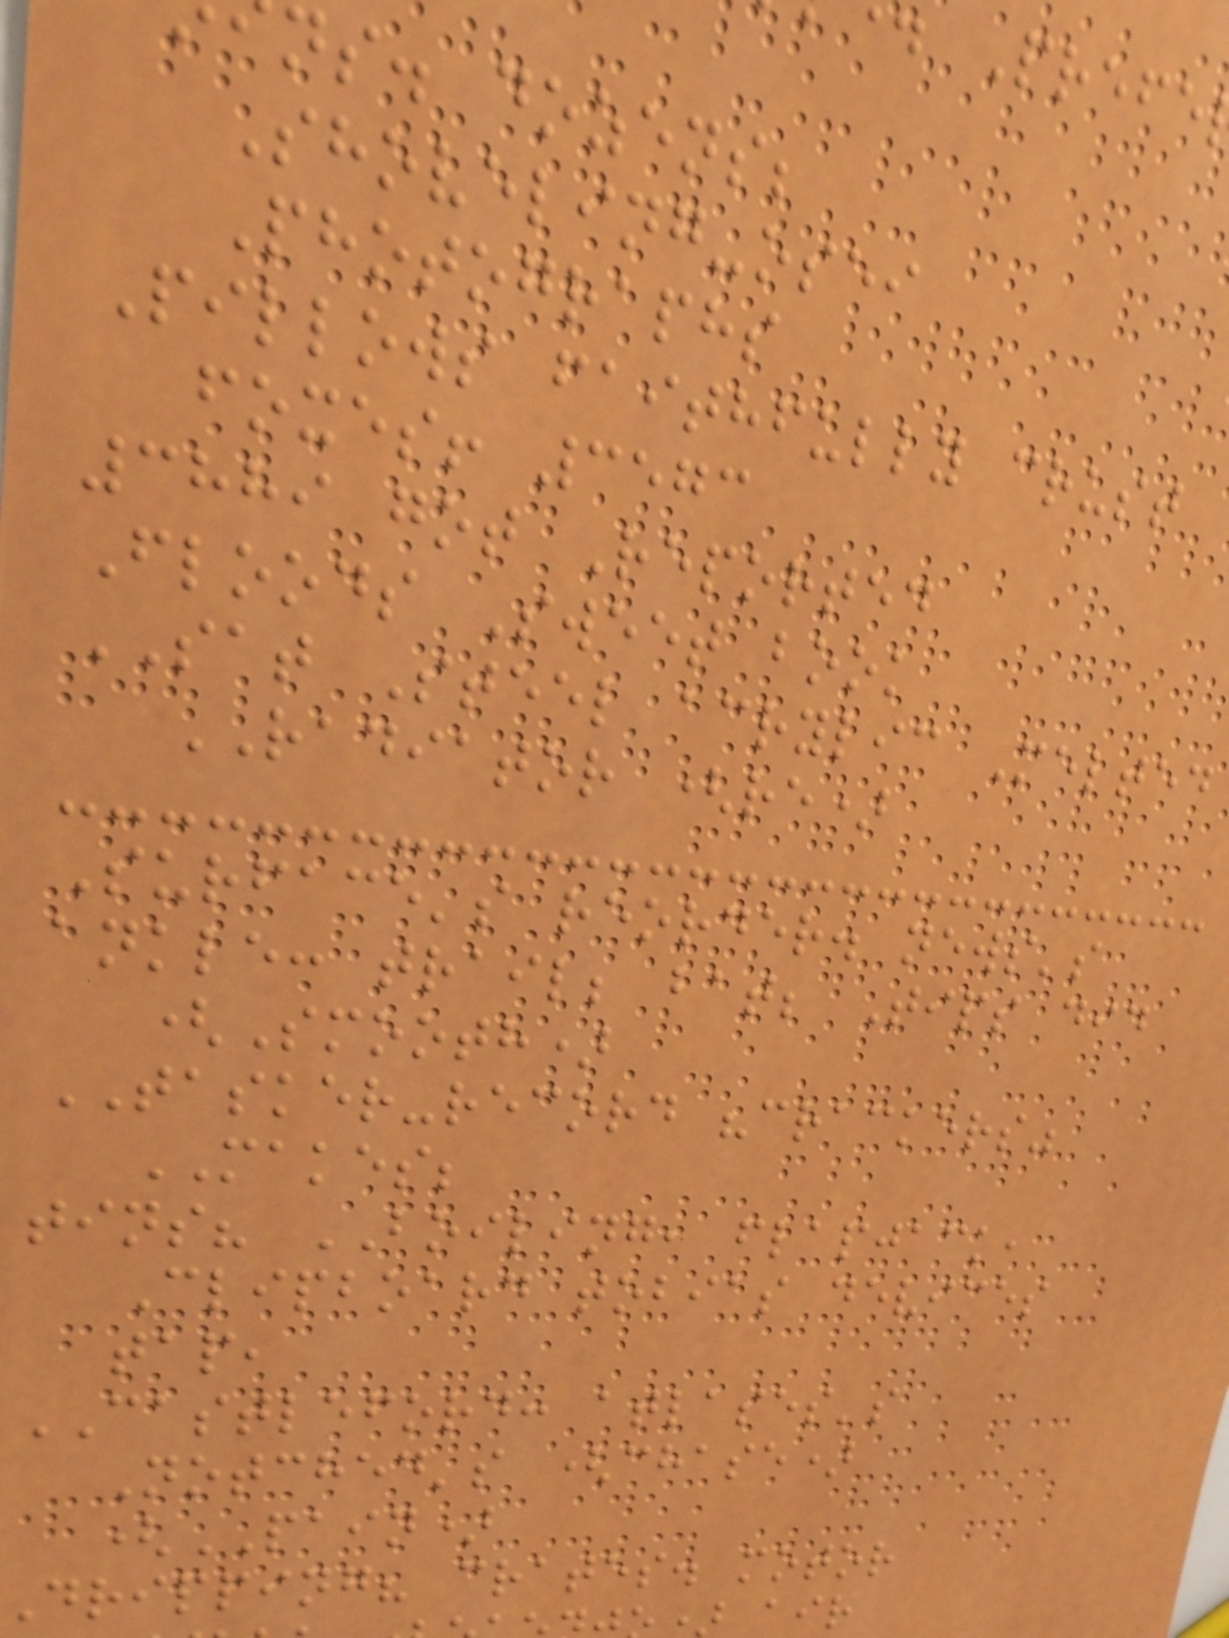Prefe
ns. dozens;
Shoveling-osei
Photographs
Pillows faithfully crust
foxes! 3573
3889 got Reported
Floods Sweet book
SAT Steel acrylic Melted
RADIATOR (re)
Surface's reorder. news's
ankle: trail; bat; Tips did
(Smooth)
TASKER-record "crackers"
MAKES;
tins? BOILING, flapjack,
Clipboard tobias devices
tap,
CASTLEFORD: atlases's
Notched's (chase)
(PAIN)
dripping? crates. motor
